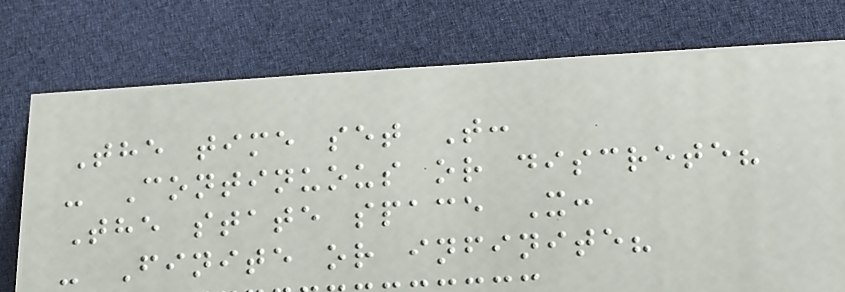The time set T:
- Continuous or discrete?
The state space X:
- Finite or infinite?
